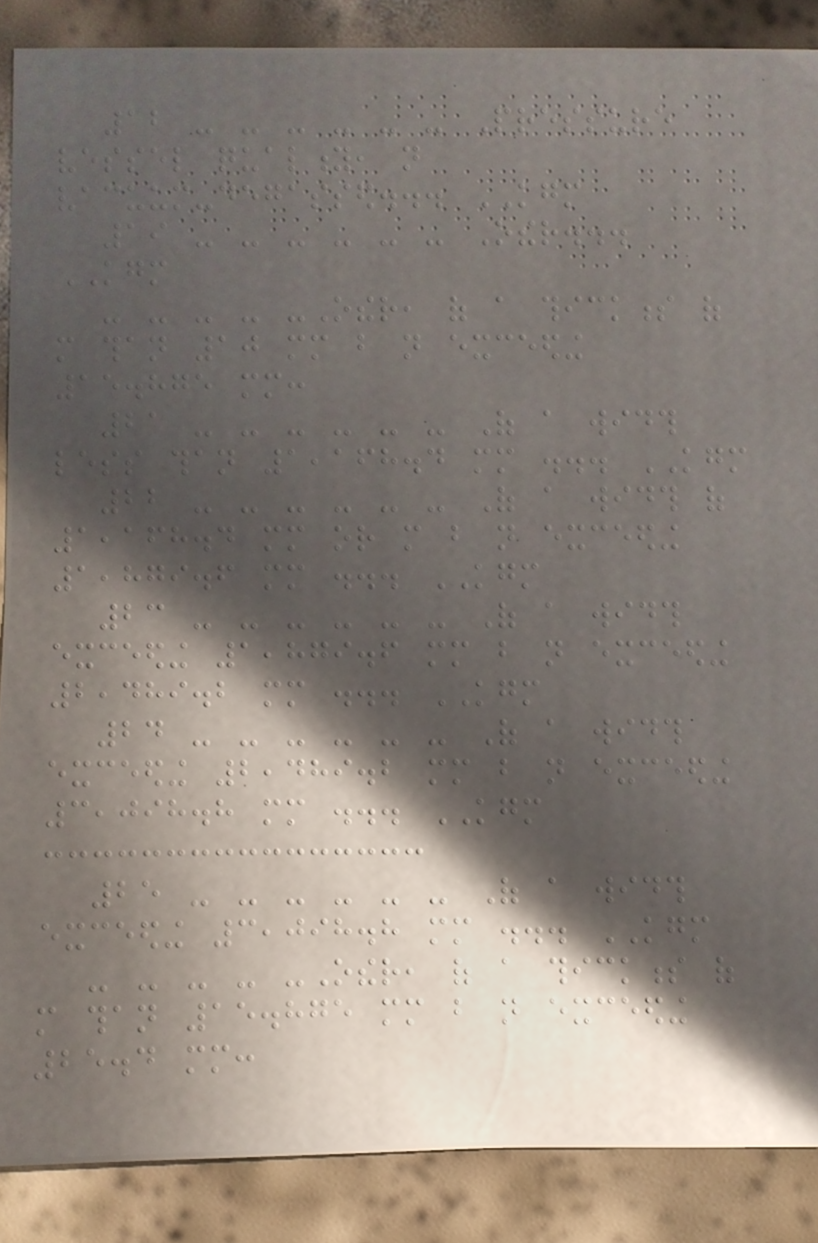12 - - - - - - Pressure
vessel quality, not
vacuum-degassed... KGM
19 - - - - - - Other...
KGM
- - - - -Other, of a thickness of
more than 10 mm but not exceeding
15.875 mm:
21 - - - - - - Of a width
less than 1,168.4 mm ... KGM
22 - - - - - - Of a width of
1,168.4 mm or more but not exceeding
1,879.6 mm ... KGM
23 - - - - - - Of a width
exceeding 1,879.6 mm but not exceeding
2,489.2 mm ... KGM
24 - - - - - - Of a width
exceeding 2,489.2 mm but not exceeding
3,098.8 mm ... KGM
25 - - - - - - Of a width
exceeding 3,098.8 mm ... KGM
- - - - -Other, of a thickness of
more than 15.875 mm but not exceeding
25.4 mm:
